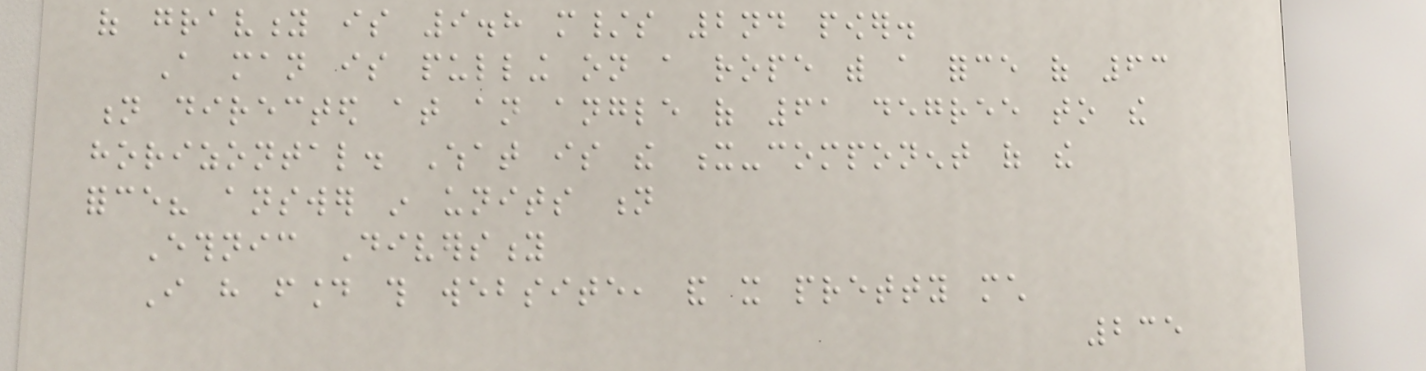of gravity is 9.8 m/s 2nd power.
A man is pulling on a rope with a force of 63
n directed at an angle of 61 degree to the
horizontal. What is the x-component of the
force? answer in units n
Ethnic Diversity
I have found this website, and it pretty much
235
